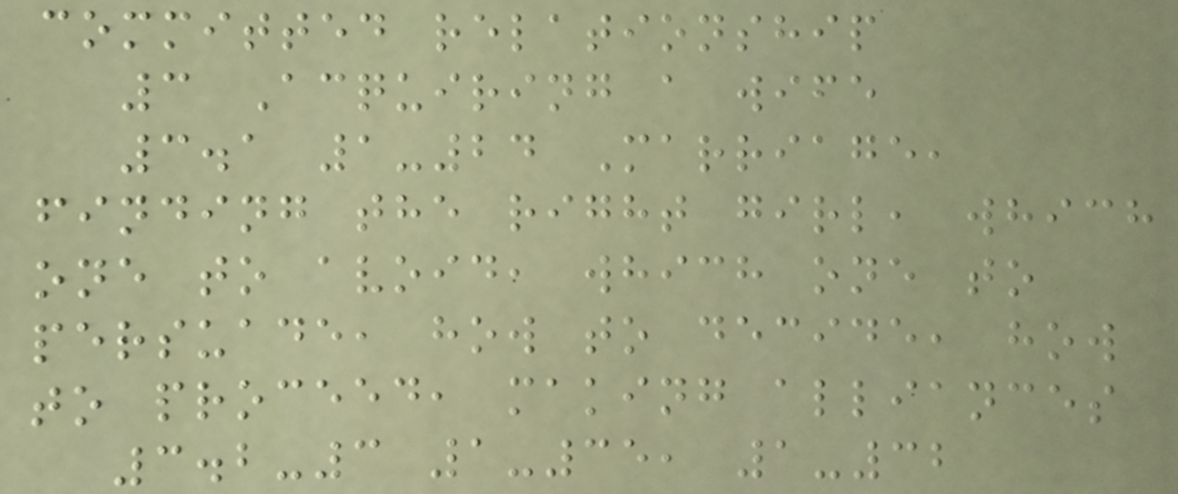committed relationship
3 Acquiring a wife
3.1 1-24 Marriage,
finding the right girl, which
one to avoid, which one to
persuade, how to decide, how
to proceed, making alliances
3.2-3 1-35, 1-32
